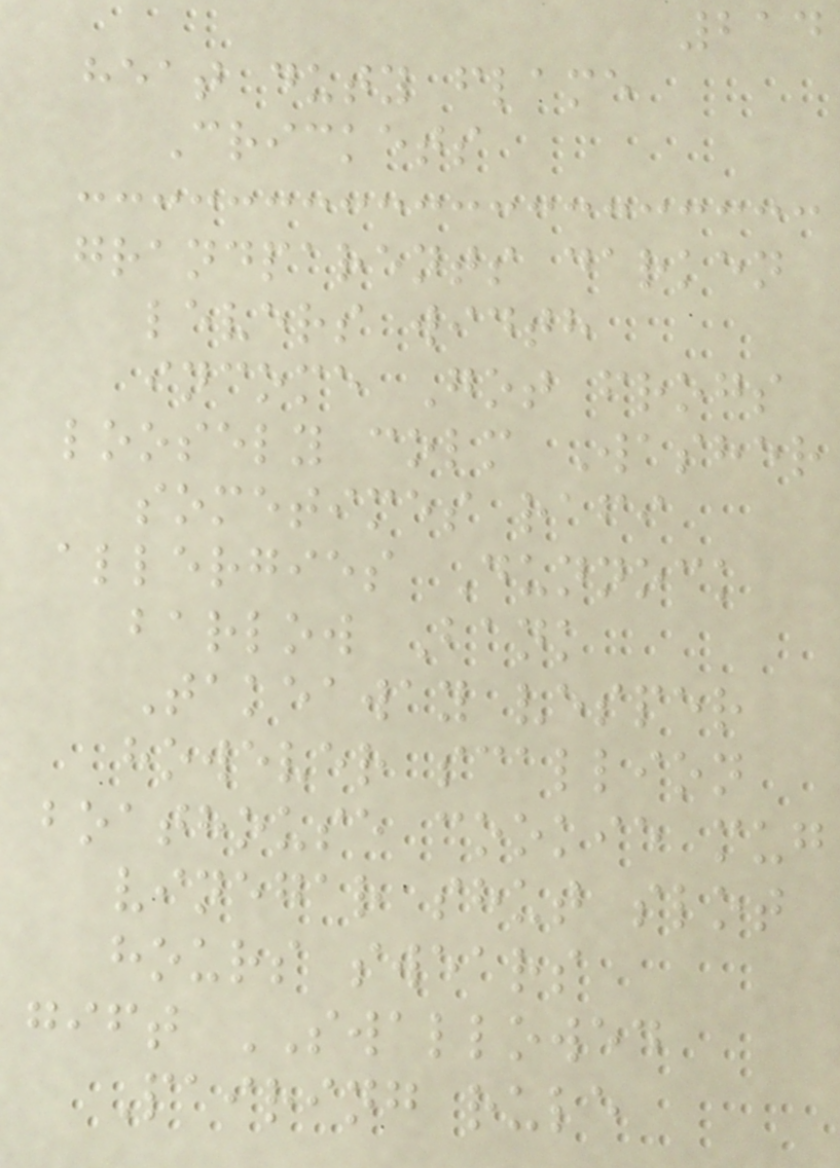214
heat duty flame
Crickets
grandparents darken
levers width
income Got frogs
loosely colm Washer
sometimes rafi
allergies Dunnock
barlow Bank
Takeaway vesper
however scallion
boathouse cookie mug
vinegar shut slot
hours swears
gift SWALLOWED
Pairing rule
